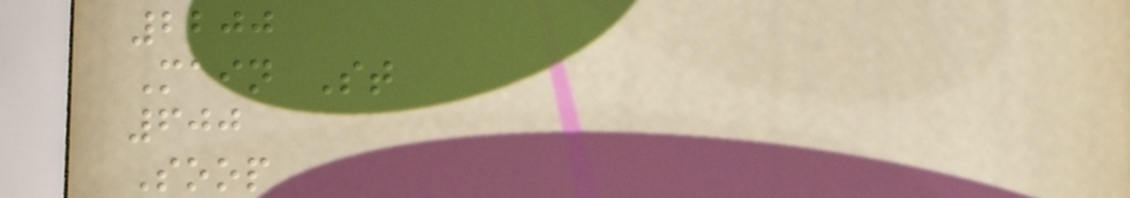2200
Main St
600
Soop
